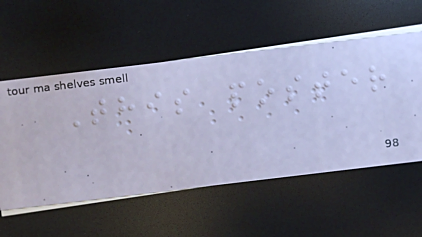This poster
